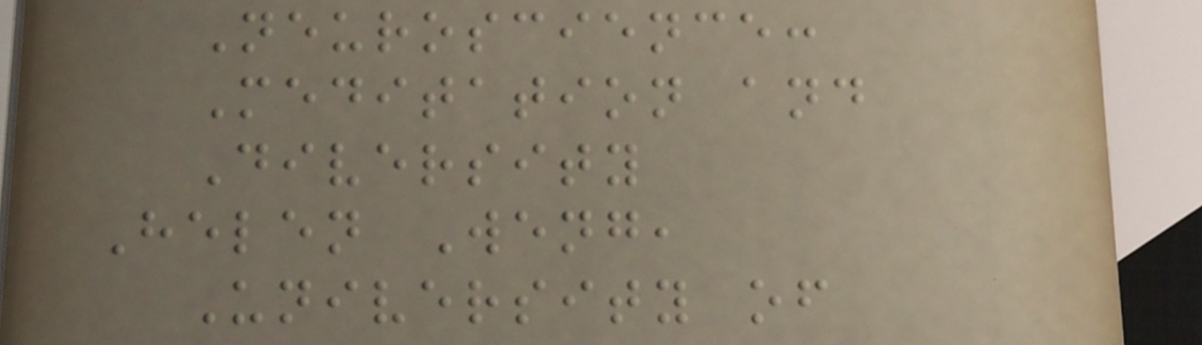Neuroscience:
Meditation and
Diversity
Helen Weng,
University of
